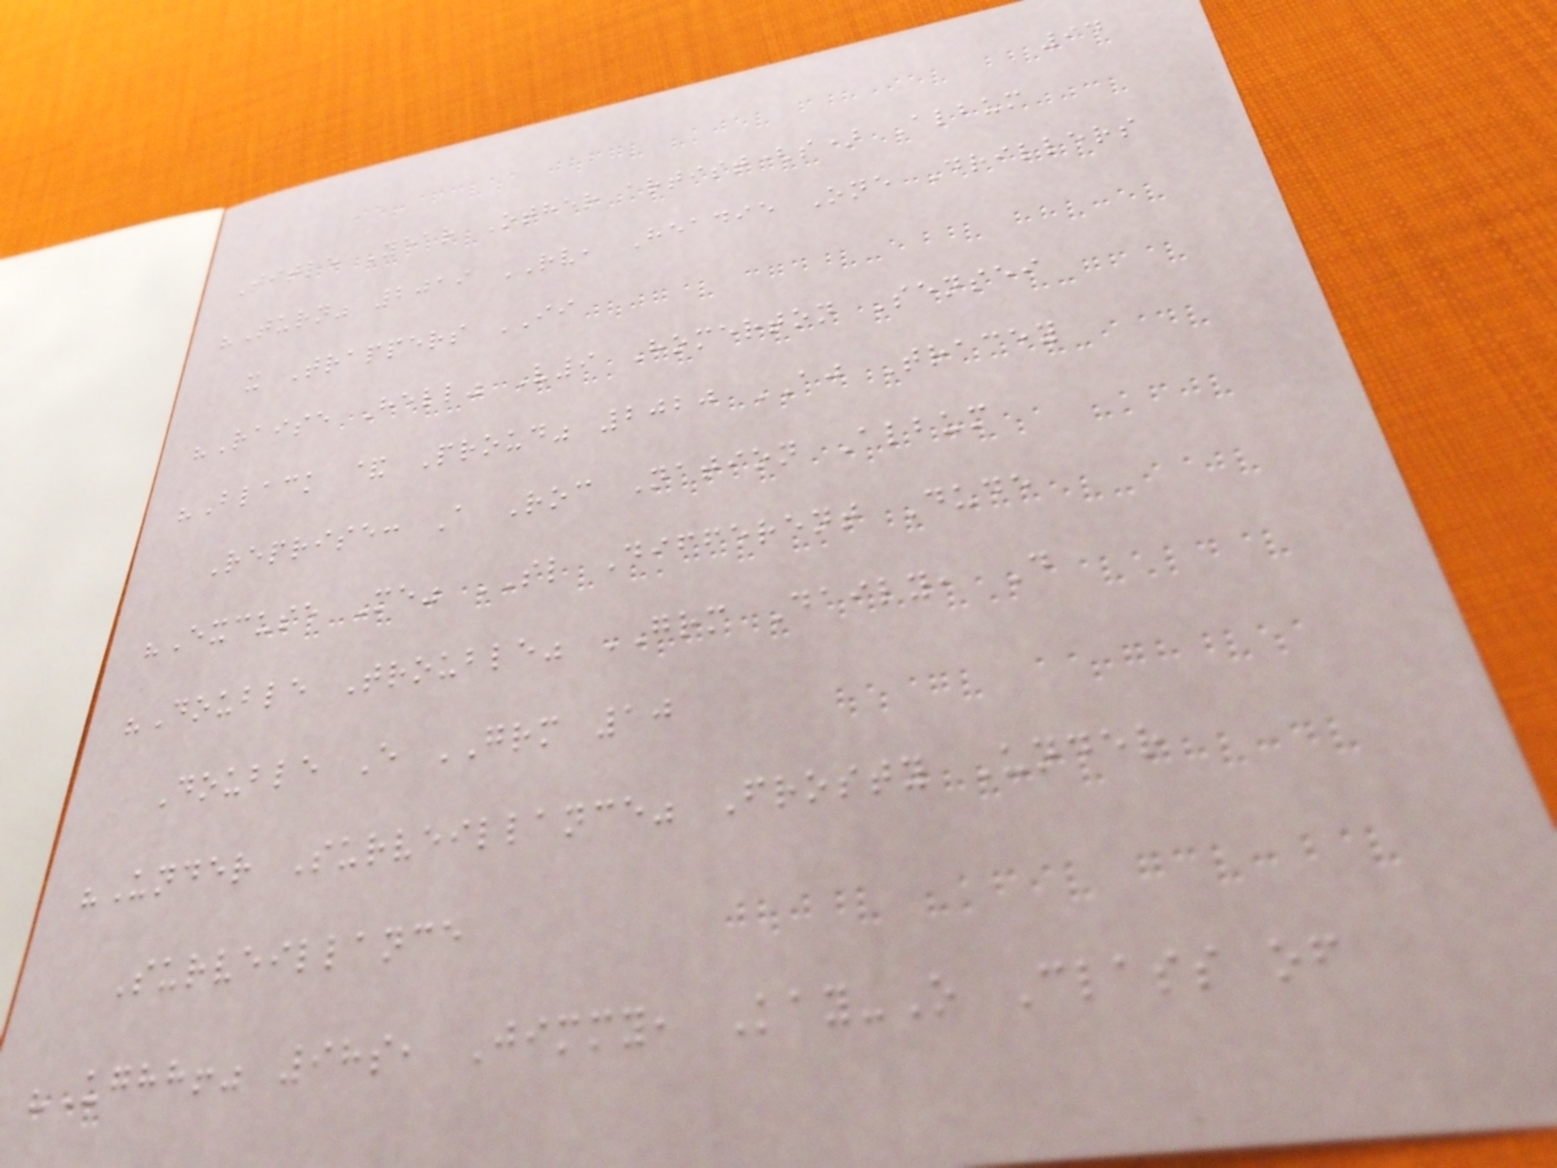94
Title Year Other artist(s) Album
"Turn" 2019 RV, Headie One Drillers
x Trappers II
"Raise Hell" V9 Homerton Sensei
"Black & Proud" 2020 AJ Tracey
Reprise: A Roc Nation Album
"Excuse Me" SL Different Dude
"Double Trouble" GRM Daily, D
Double E GRM 10
"Under Surveillance" Frosty Under
Surveillance
"Ughh!" 98s, Jimmy, Kay-O Class of
